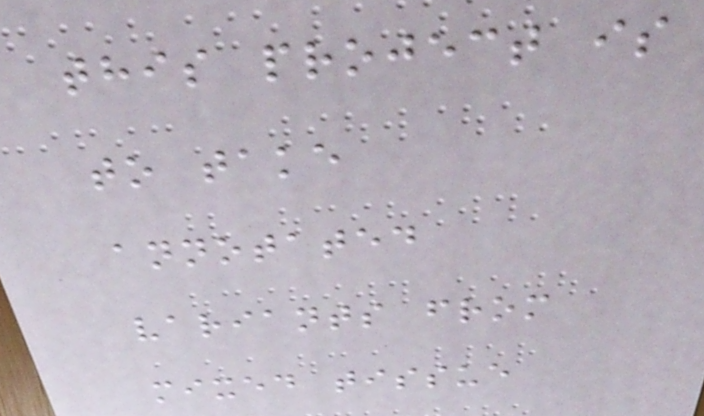this project is
to take
annotated
variants from
mixed tissue
